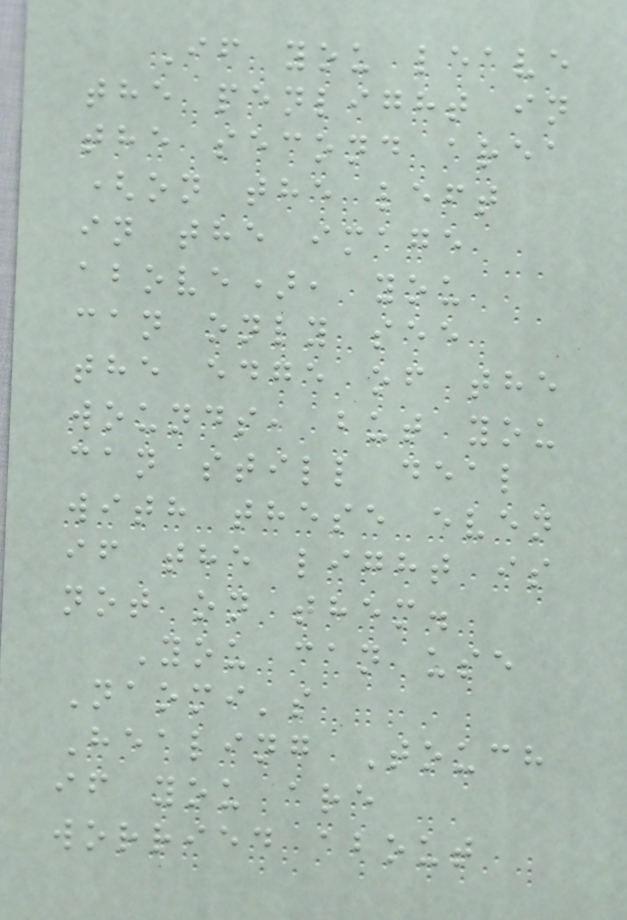If you leave
the penlight in
the second area
(on the left
in the image
above), you
can only see
the edge of the
wounds, but you
can still deal
with these even
if the light is
not on them.
You can use
Naomi's
Healing Touch
if you are
worried about
